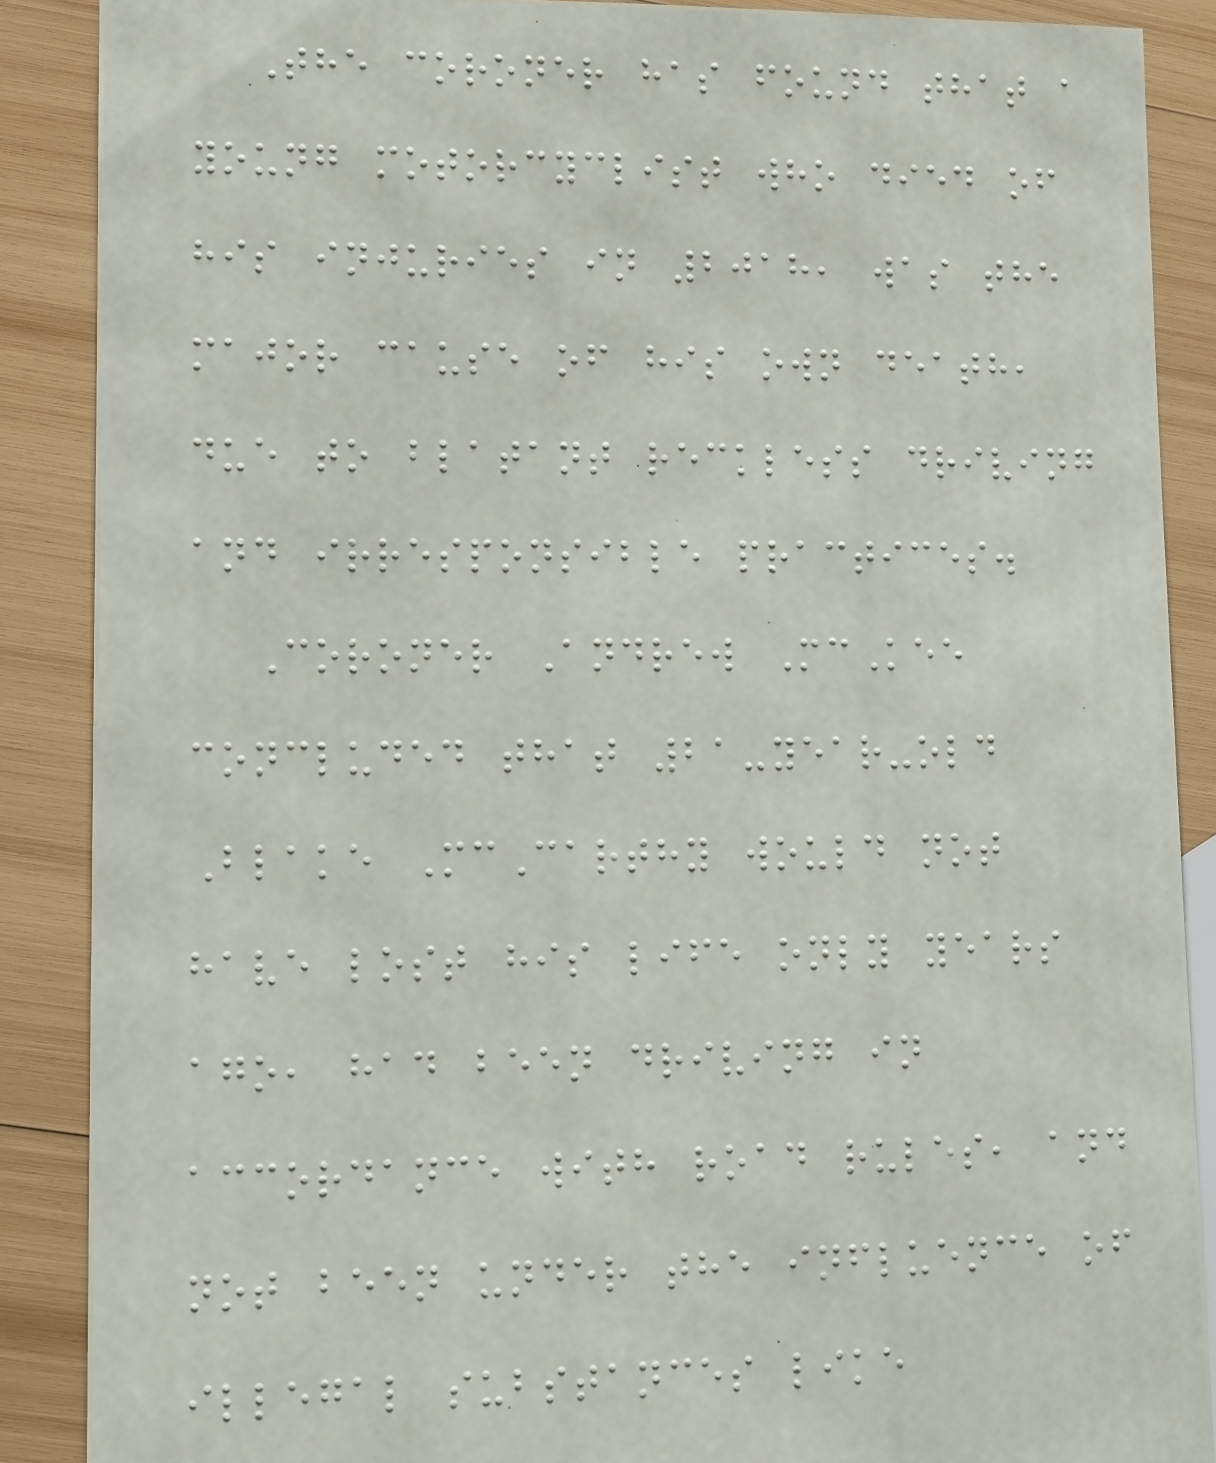The coroner has found that a
young motorcyclist who died of
his injuries in 2018, was the
major cause of his own death,
due to blatant reckless driving
and irresponsible practices.
Coroner Andrew McKee
concluded that 21-year-old
Blake McCarthy would not
have lost his life only years
ago, had been driving in
accordance with road rules, and
not been under the influence of
illegal substances like
